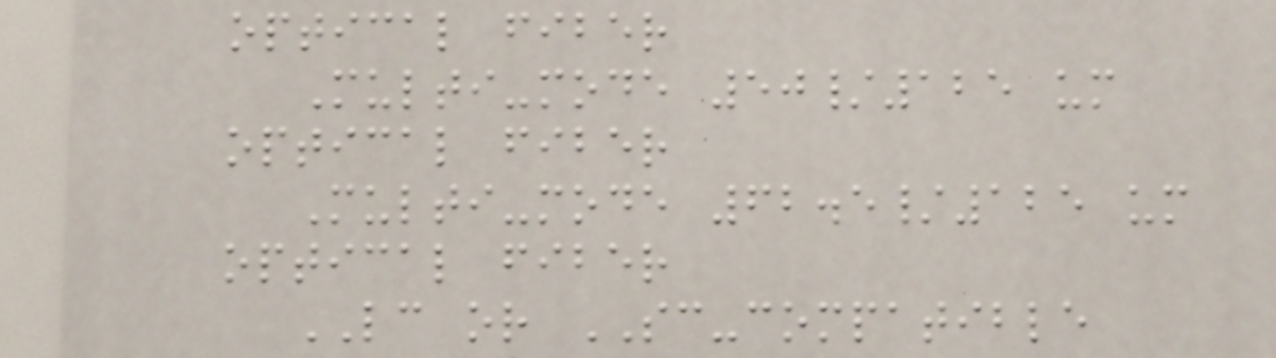optical fiber
Multi-mode 50/125 um
optical fiber
Multi-mode 62.5/125 um
optical fiber
LC or SC-compatible
